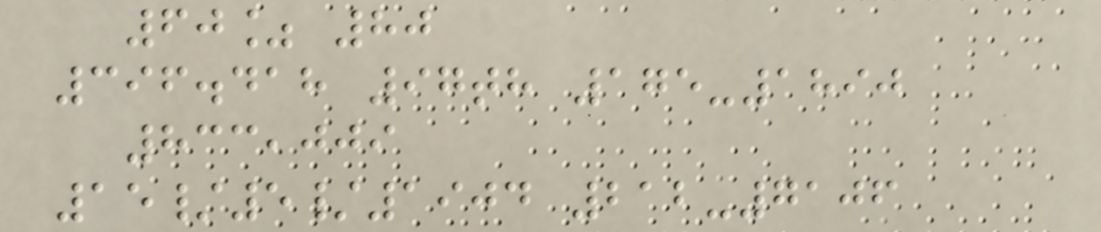60% 80
396.418 97th 175-1890
833,009
15/5/1904 212-7106
